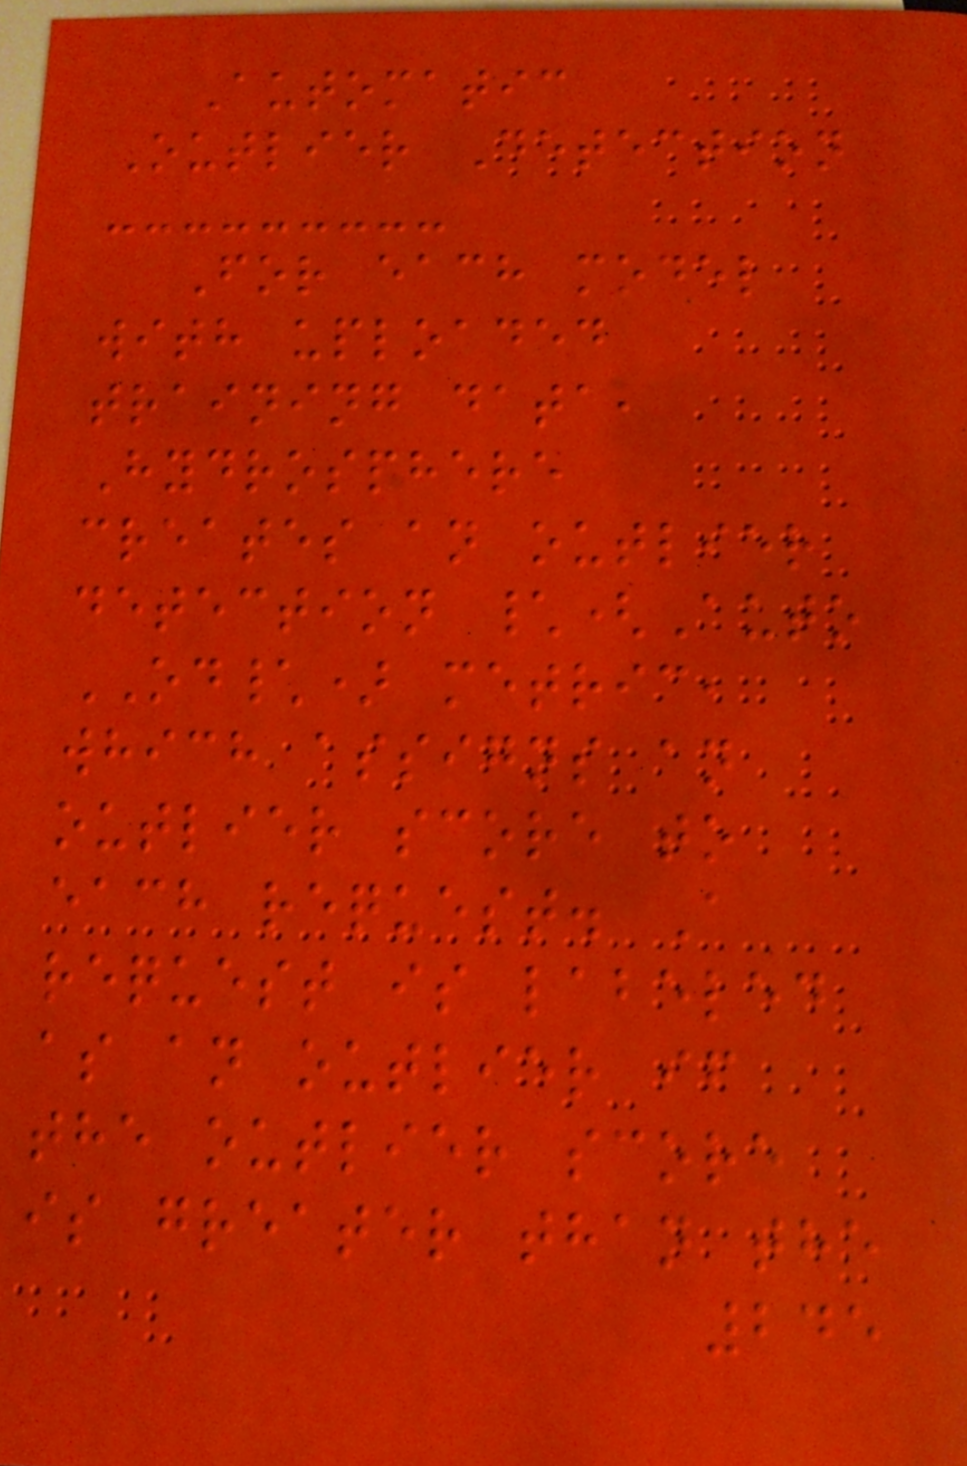Automatic
Outlier Detection
For each model
with uploaded
training data,
Hydrosphere
creates an outlier
detection \(Auto
OD\) metric,
which assigns an
outlier score to
each request. A
request is labeled
as an outlier if
the outlier score
is greater than the
245
